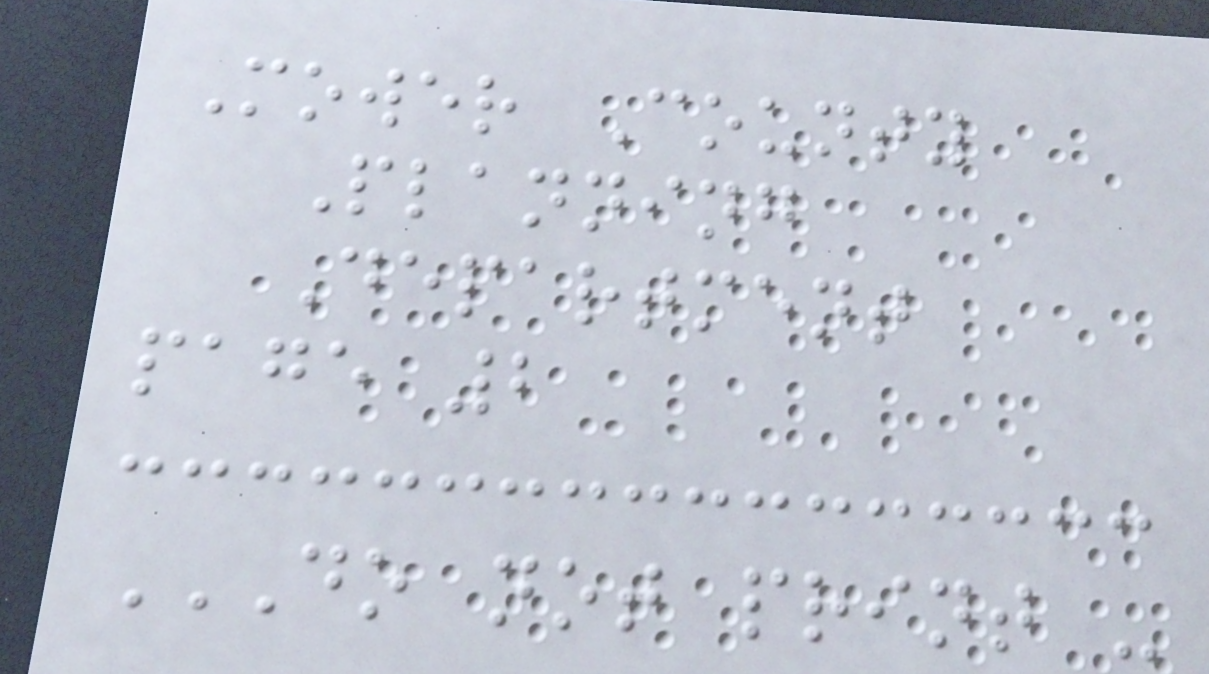Mower County
Planning
Department
page 2
DO NOT PRINT -
